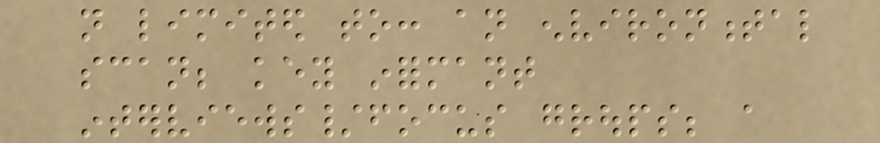not limited to: an environmental
scan; key informant
interviews/focus groups; a
